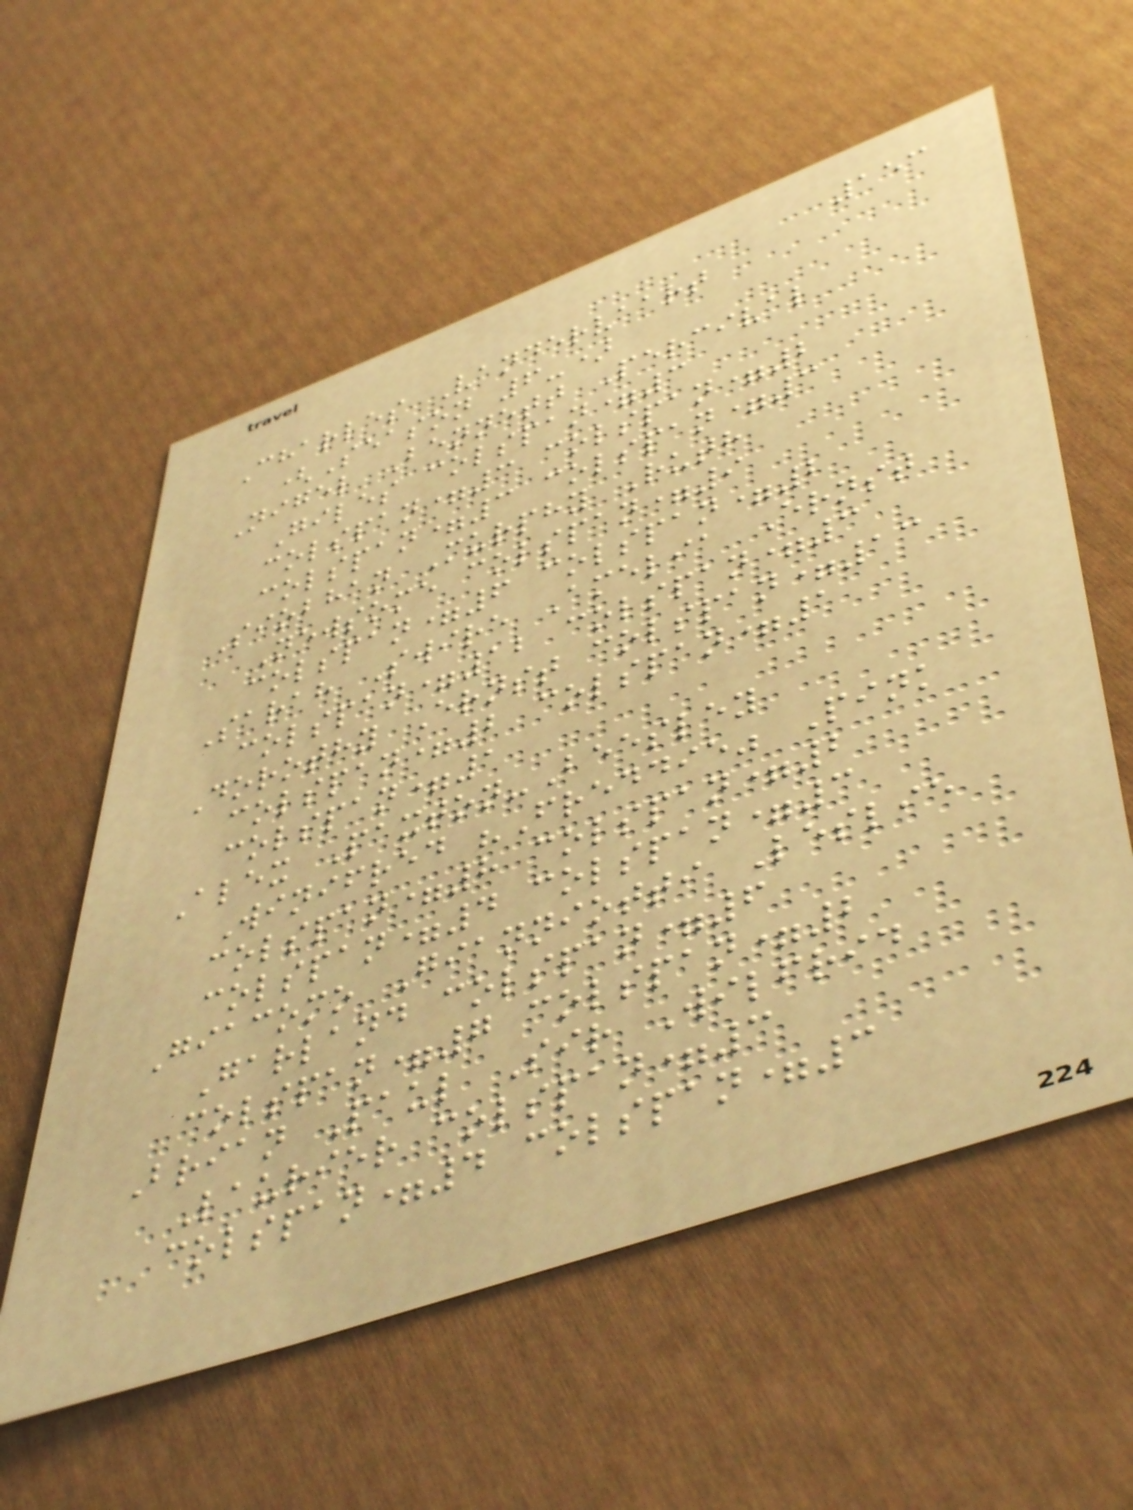153
Charles Vandervaart
(Season 6-)
Nigel Bennett Percival
Giles colspan=3
colspan=3 colspan=2
colspan=3 colspan=3
Siobhan Murphy Ruth
Newsome colspan=9
colspan=6 colspan=2
Sarah Swire Amelia Ernst
colspan=12 colspan=3
Dorothy Ernst colspan=13
colspan=2 colspan=1
colspan=1
Alex Paxton-Beesley
Winifred "Freddie" Pink
colspan=8 colspan=2
colspan=4 colspan=3
Giacomo Gianniotti Leslie
Garland colspan=6
colspan=7 colspan=2
Brian Paul Sir Wilfrid
Laurier colspan=3
colspan=4 colspan=3
